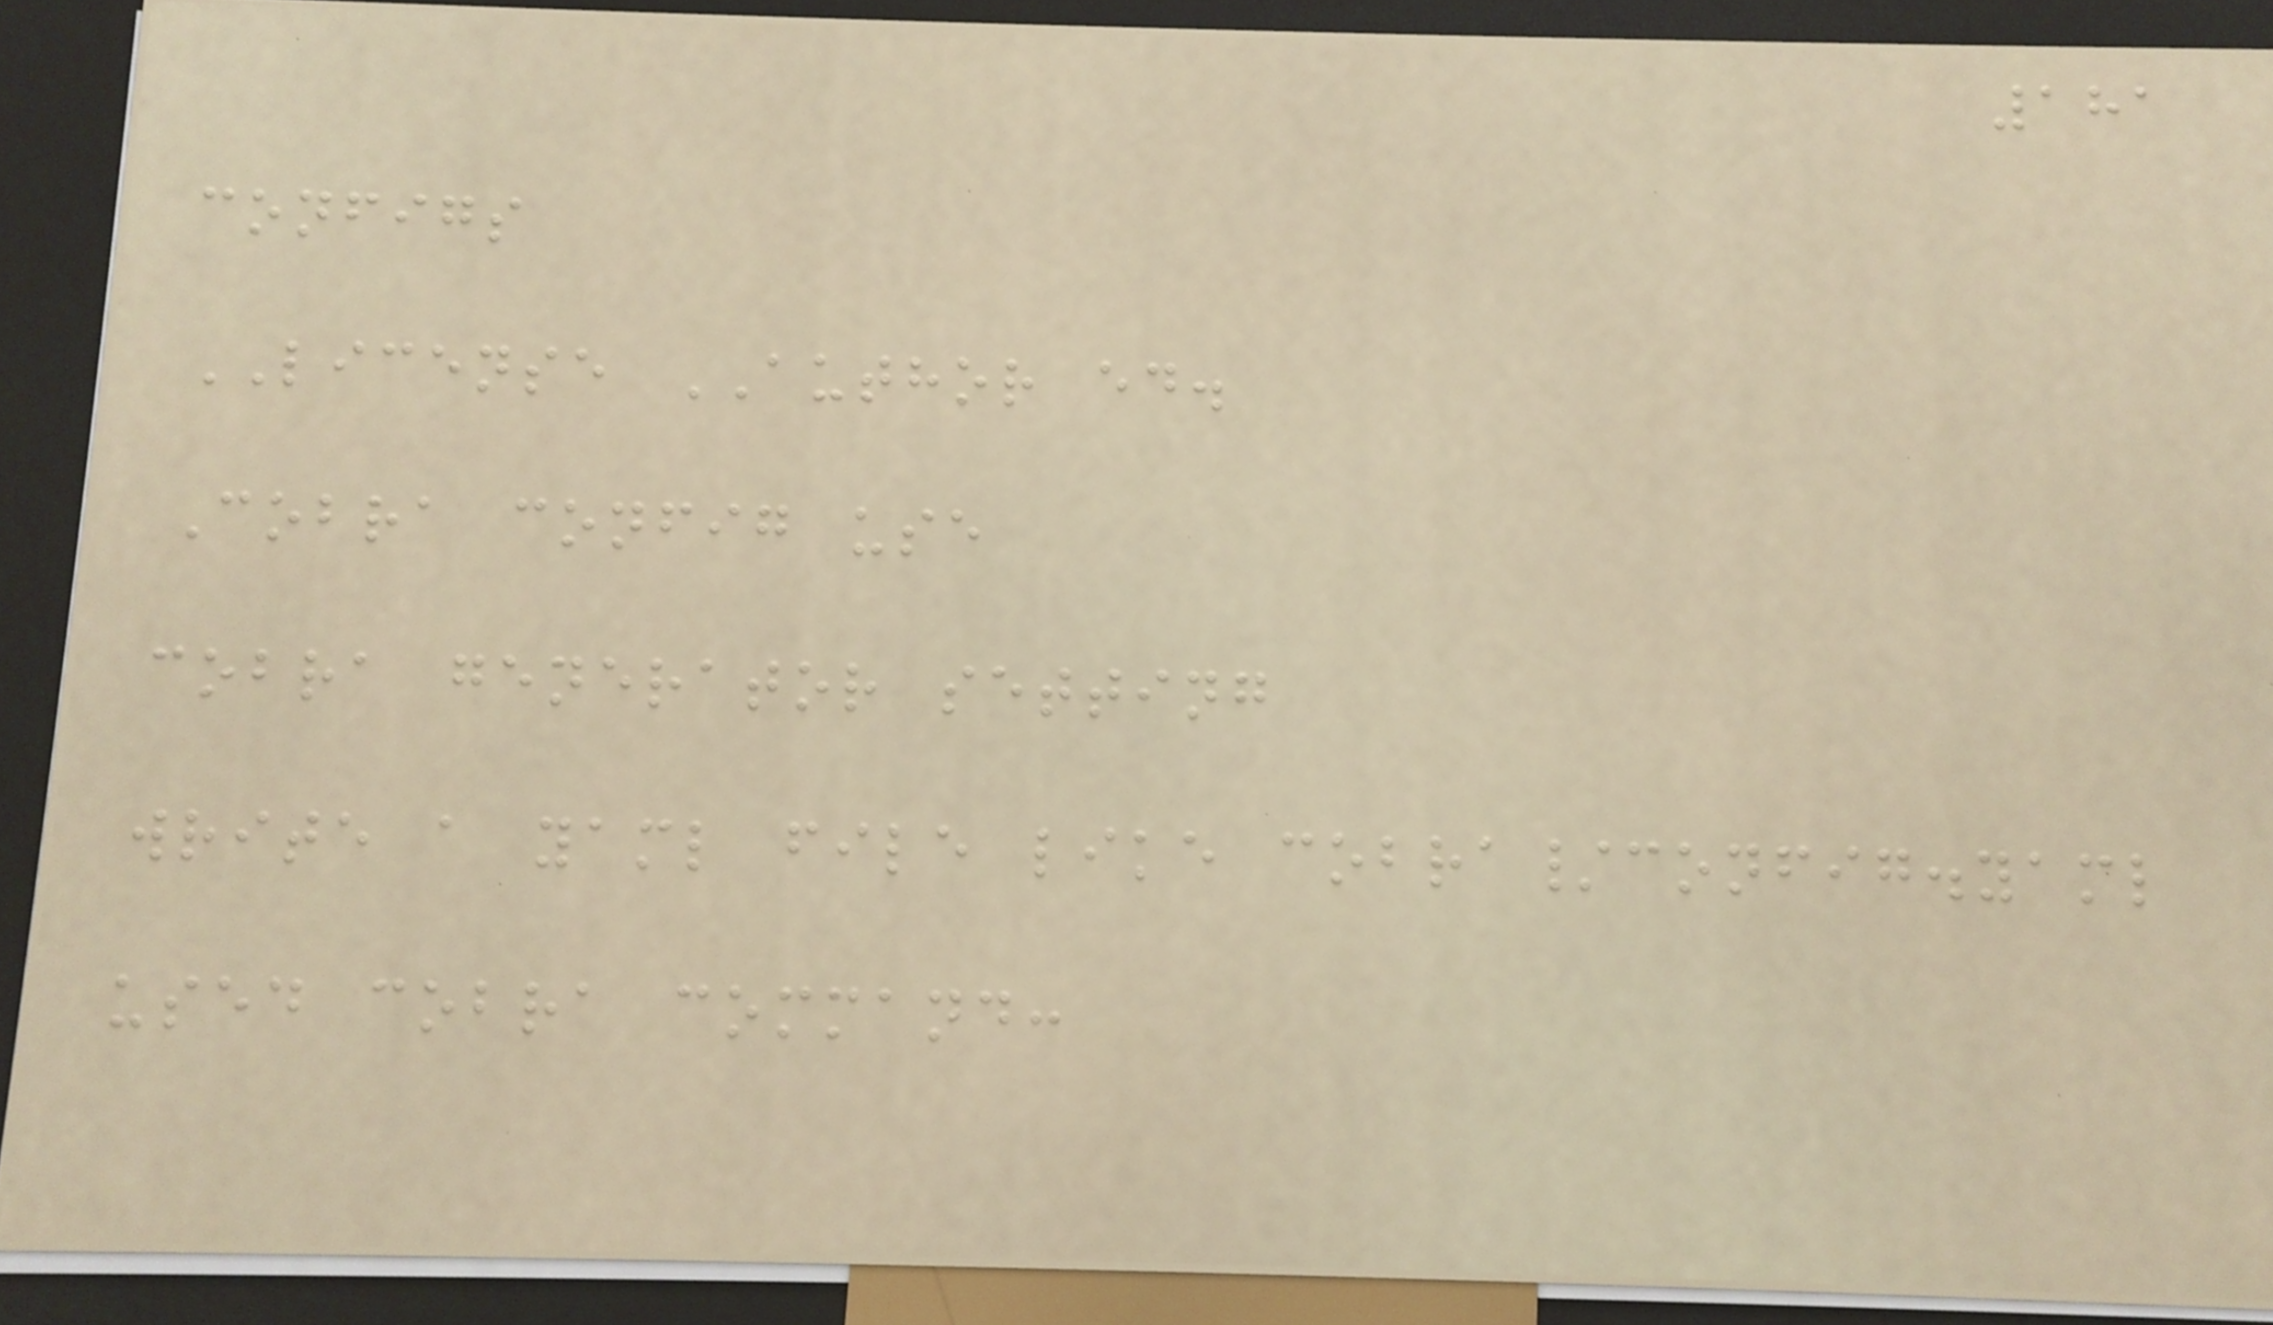181
configs
LICENSE AUTHOR ed.
Cobra config use
cobra generator setting
write a yaml file like cobra/config.yaml
used cobra command:
